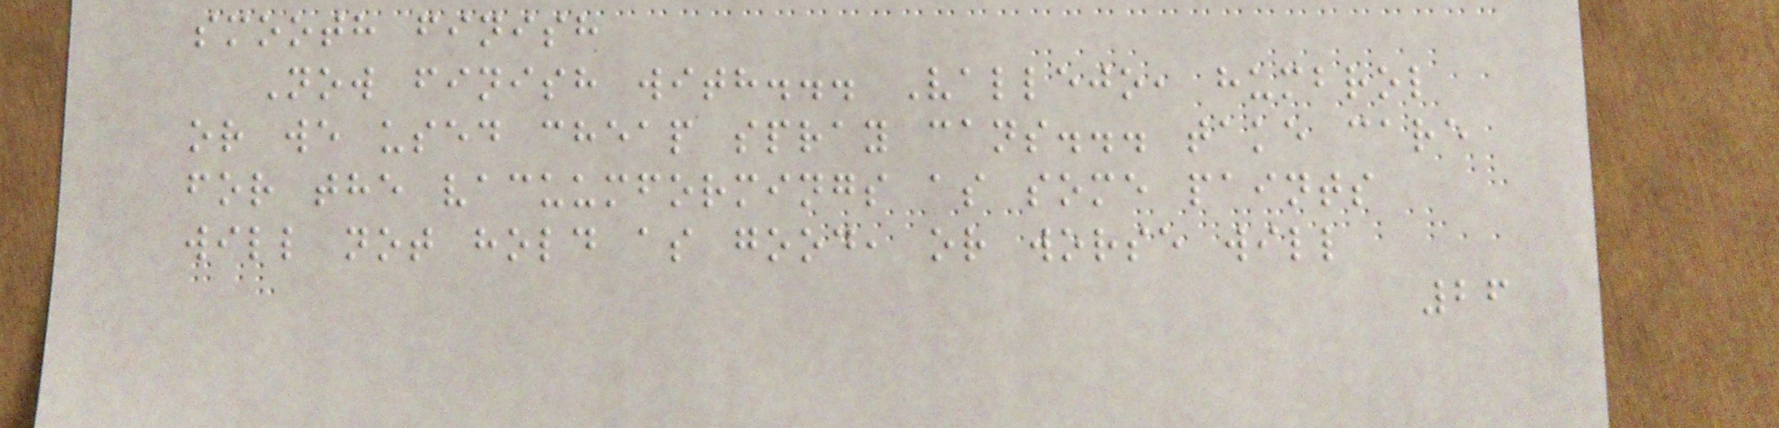smooth finish
Now finish with... Vallejo, humbrol
or we used cheap spray cans... take care
for the vacuumformings as some paints
will not hold as good, or worse will
26
